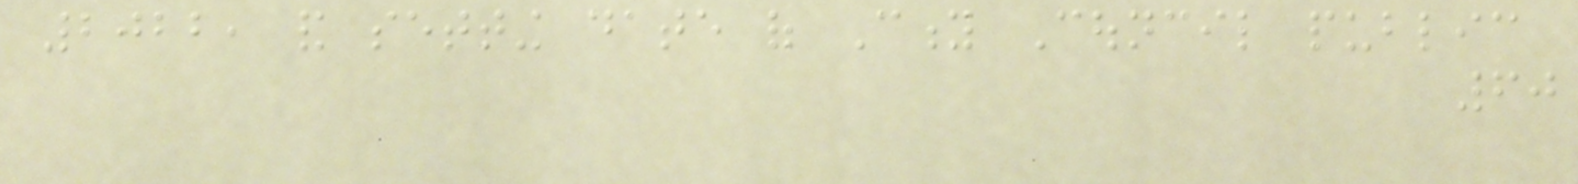2022, and setting date of City Council public
60
